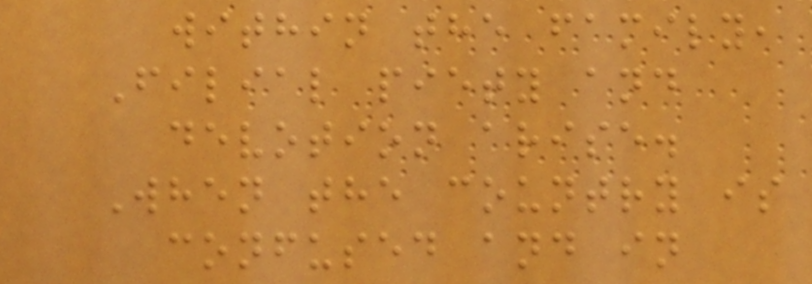within the family,
Filial piety and
devotion arise.
When the country is
confused and in
